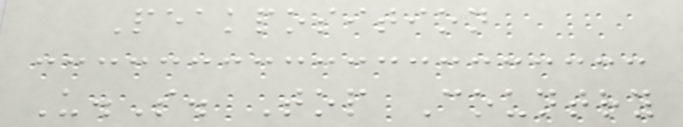Peakposition
U.S. Top Country
